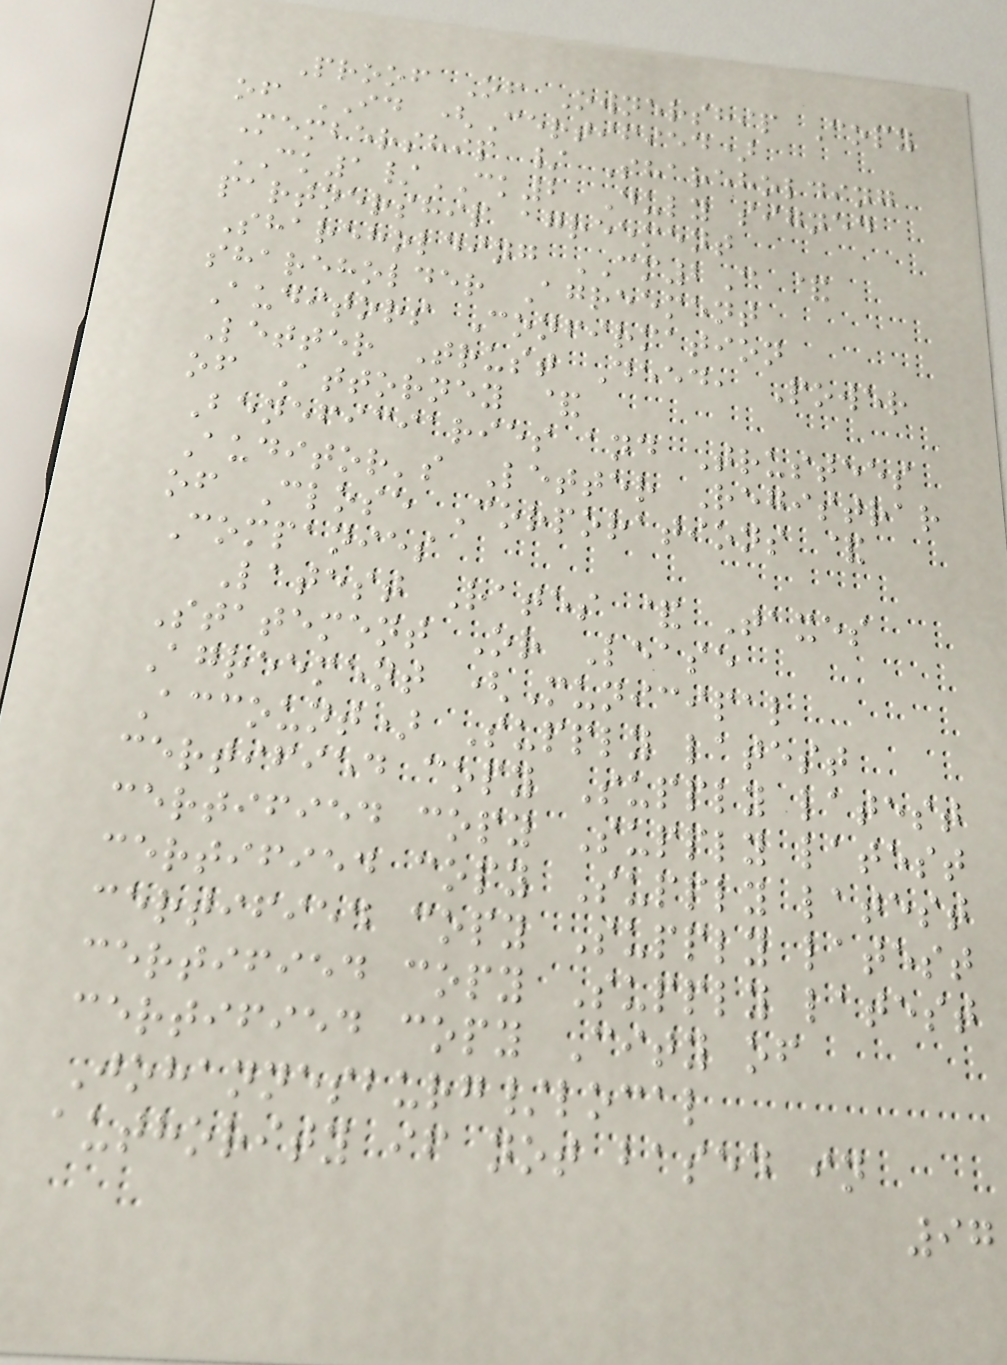Proof Of Ownership Copy
of ID (Certified)
Membership / Shareholding
CK1/CK2 Duly signed
partnership agreement
Shareholding CM2C &
shareholder Agreement
Auditors Confirmation
Letter Trust Deed, Power
of Attorney &
Beneficiaries and Trustees
Auditor's Letter Registrar
of Close Corporations &
Companies
Latest Rates & Taxes
Statement Or Lease
Agreement (Municipal
Account) Supply latest
certified copy Supply latest
certified copy Supply latest
certified copy Supply latest
certified copy Supply latest
certified copy Supply latest
certified copy City of
Johannesburg/local
authority if not based in
97
